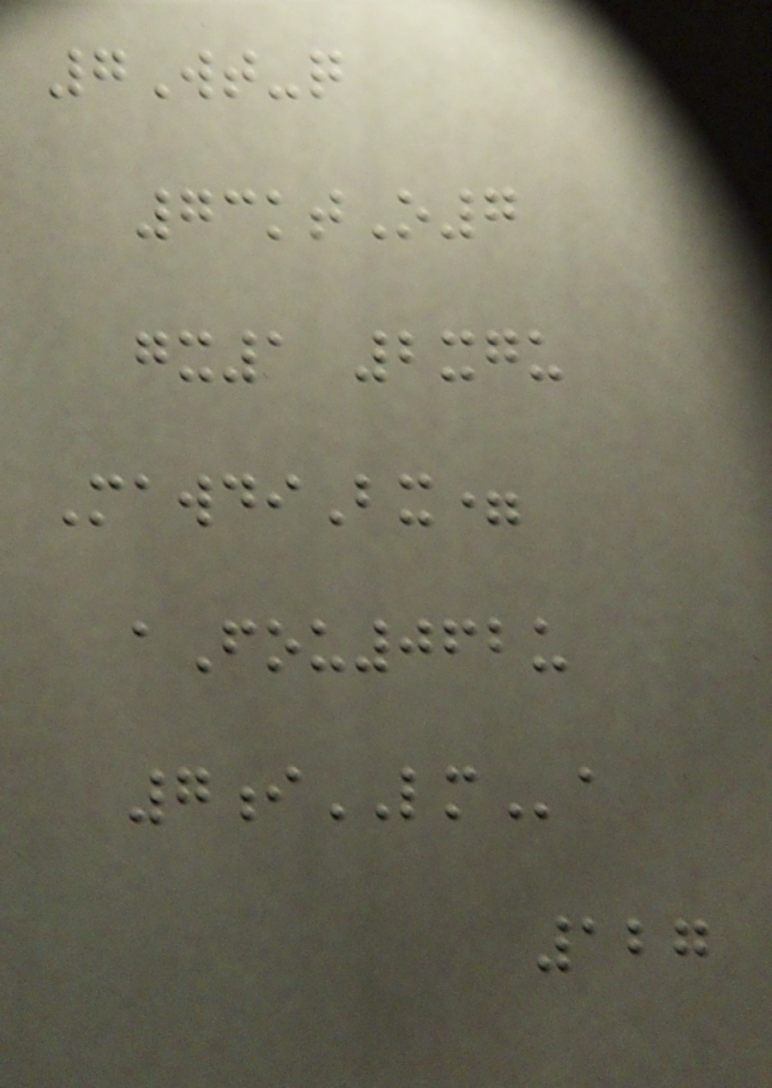7Wt-q
73ktO7
gx1 2xgu
MawdiBx=
aFou062u
7iLMa
127
